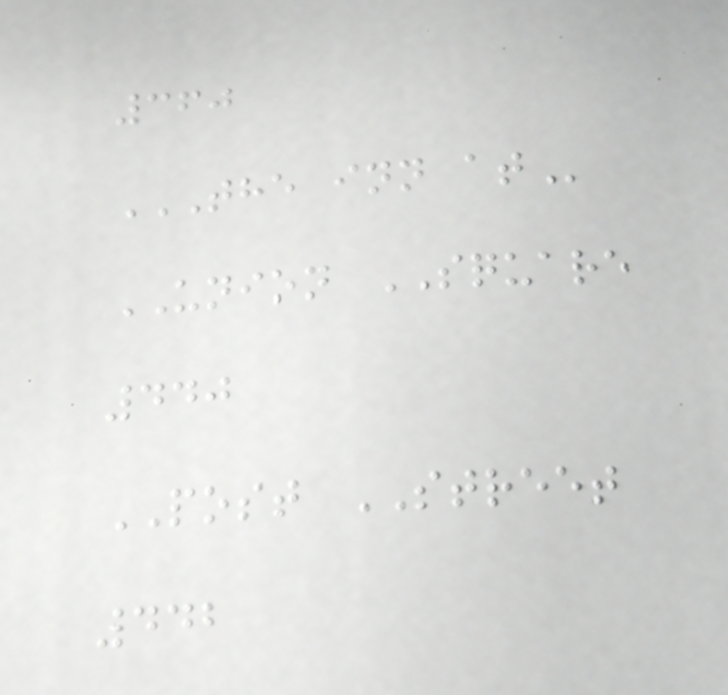360
THE INN AT
UNION SQUARE
440
POST STREET
442
